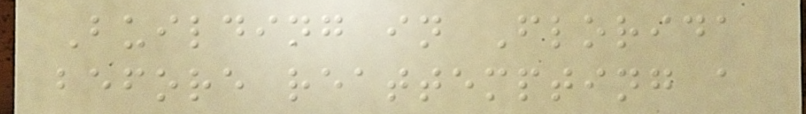Building in Florida
before reattempting a
